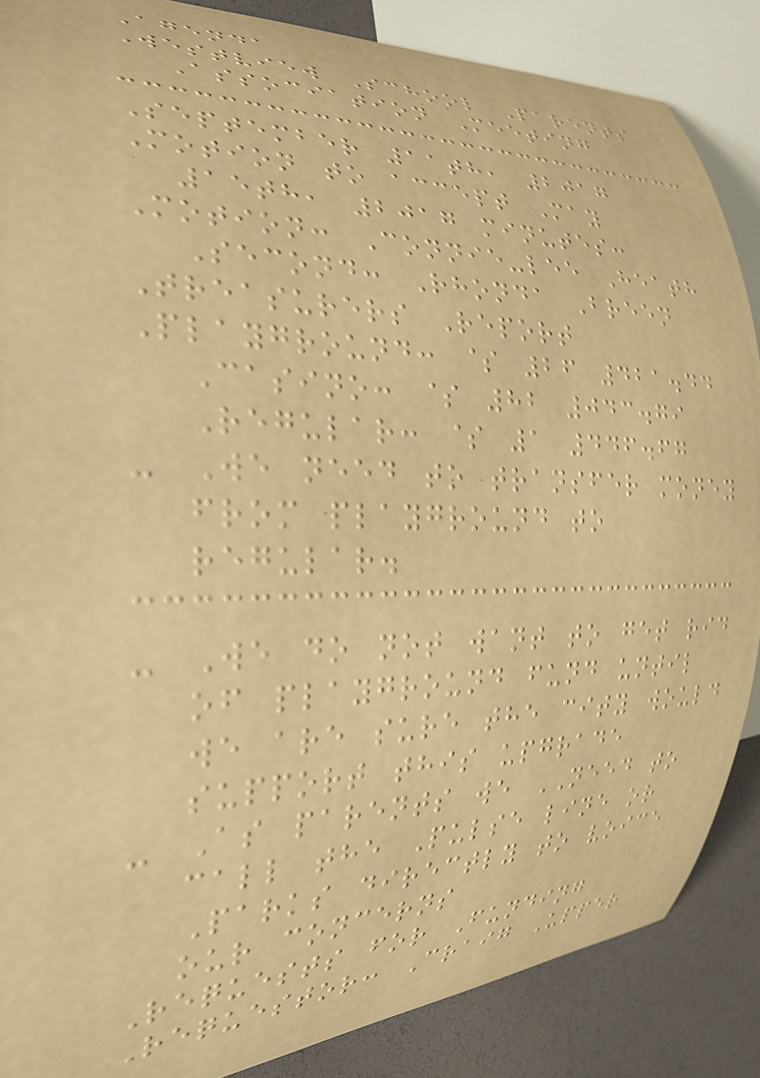Agenda
Westview School Parents
Association Meeting
September 11th, 2017
Motion to accept May
15th, 2017 minutes:
Motion: Connie-lee Heath
Second: Rhonda Breen
Treasurers Report
Playground: $ 26 421.44
Casino: $ 82 043.79
Regular: $ 1 446.67
- We need to transfer money
from playground to
regular.
- We do not want to get rid
of playground fund until
we are sure the city would
support this upgrade
- As parents we NEED to
call the Pulse line or
Parks directly to voice
our concerns
Requests for Funding
Requestor: Craig Upper
